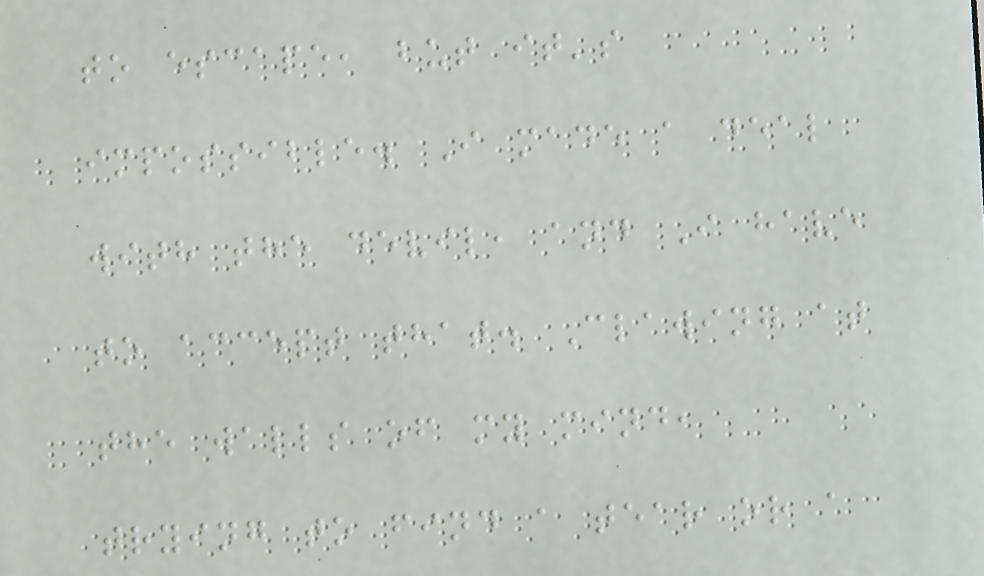to escape, but it's
impossible. I made a deal
with the devil, and I have
to accept that. Clawing at
the walls of my mind,
trying to find a tear or a
